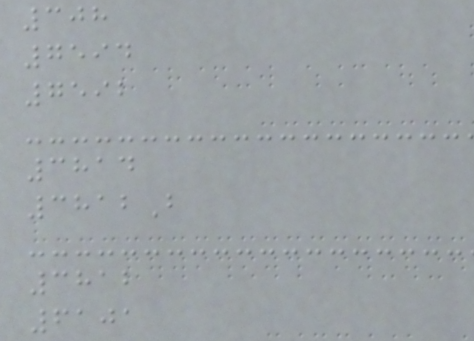308
7594
7592
3814
3812B
3812
6101
